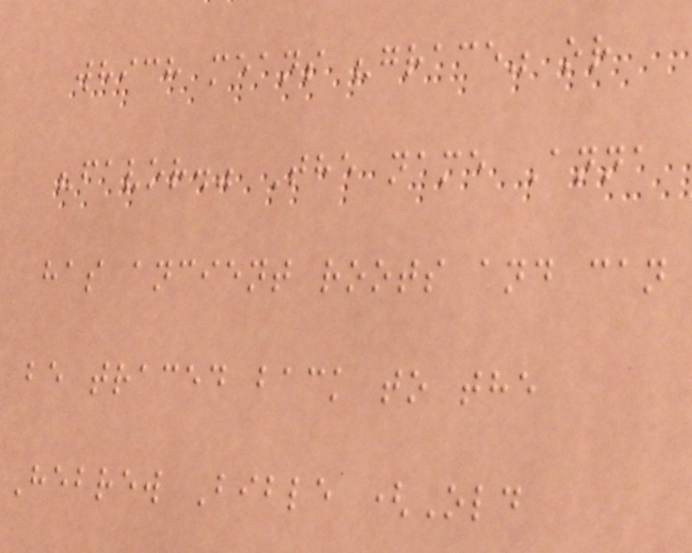which means "grace" or
"favor." The name Anna
has ancient roots and can
be traced back to the
Hebrew Bible (Old
